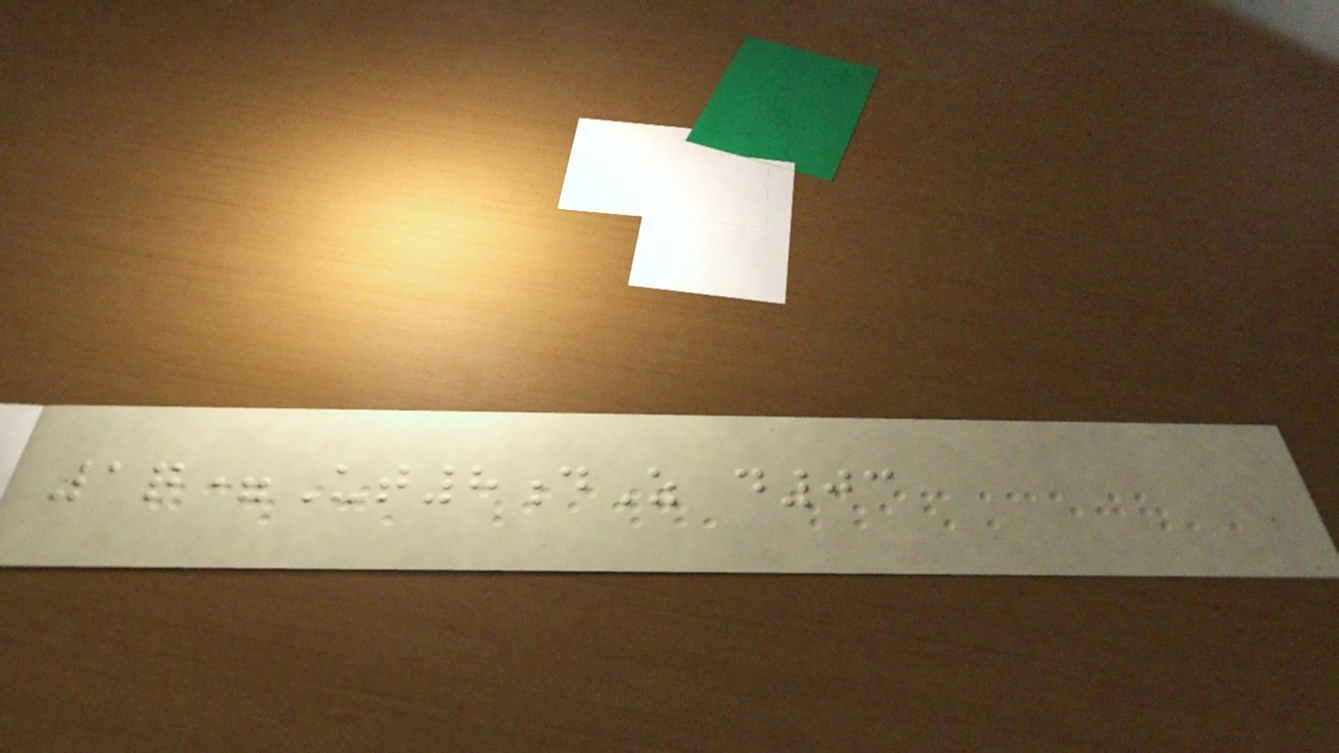1q=Ut8dZ d03
